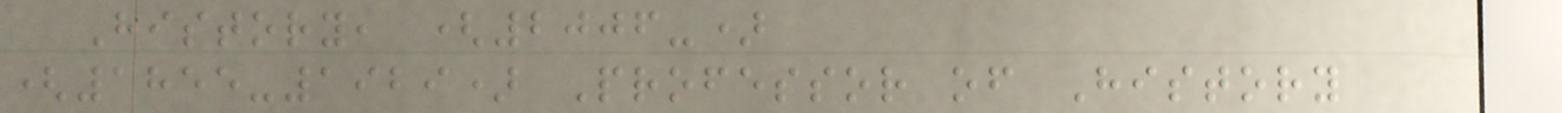History, (2006-)
(1855-1929) Professor of History
